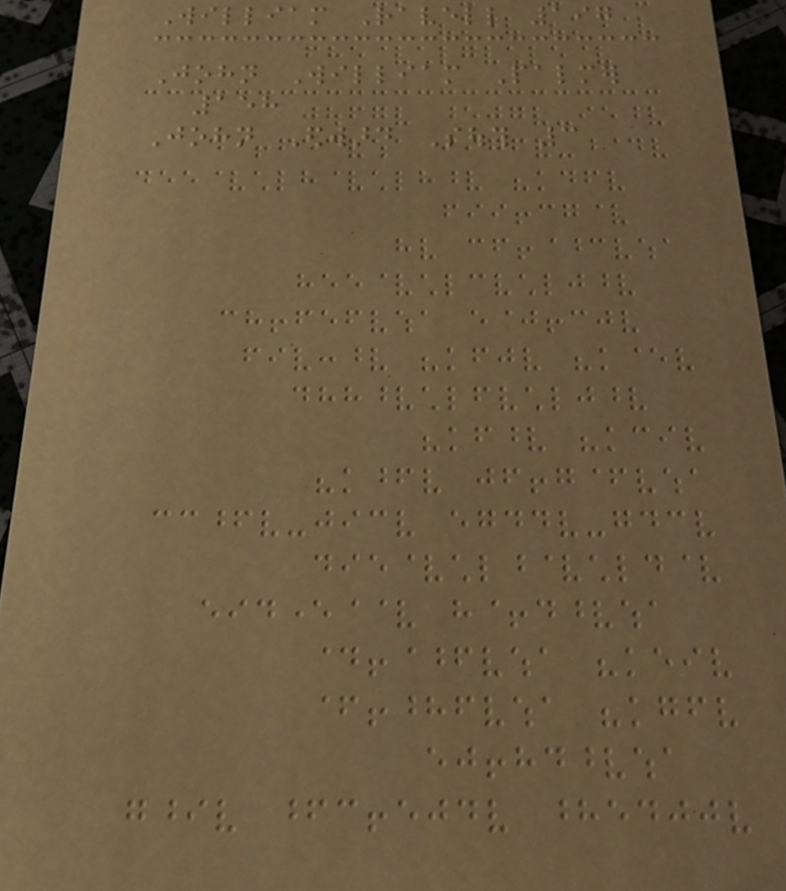William Ravell 197
John William Palmer
158
John Edward South 3
